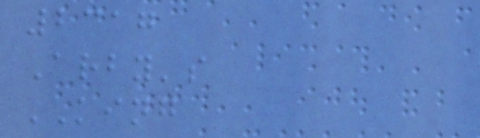2317
Arby's
KING
